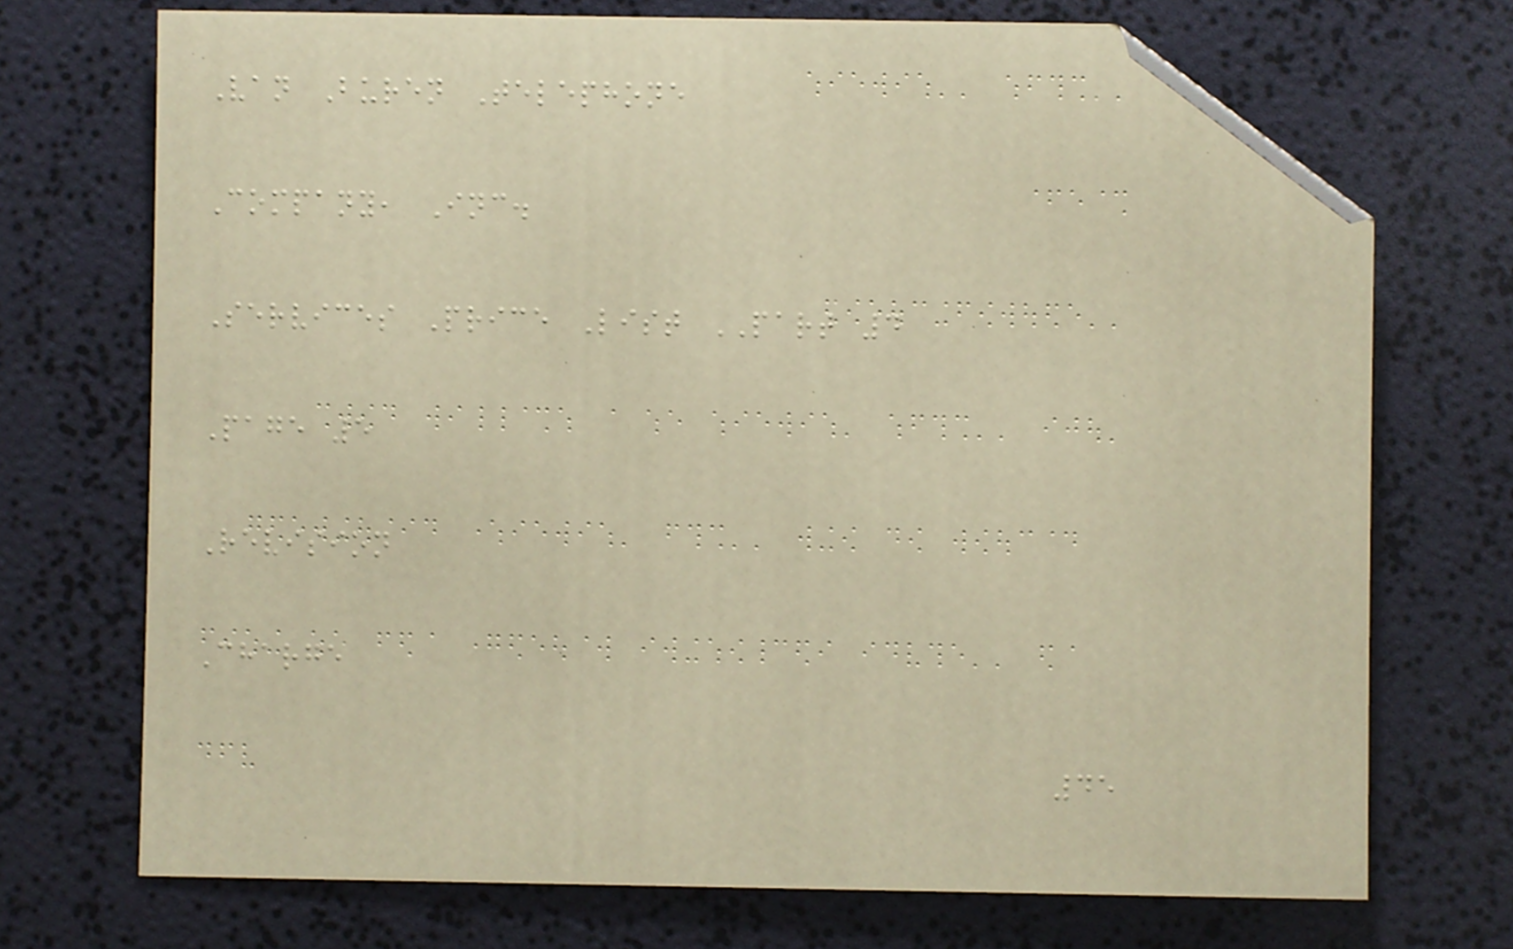Van Buren Telephone
Company, Inc.
Services Price List PART 4
Page 5
Revision
Charge
45
